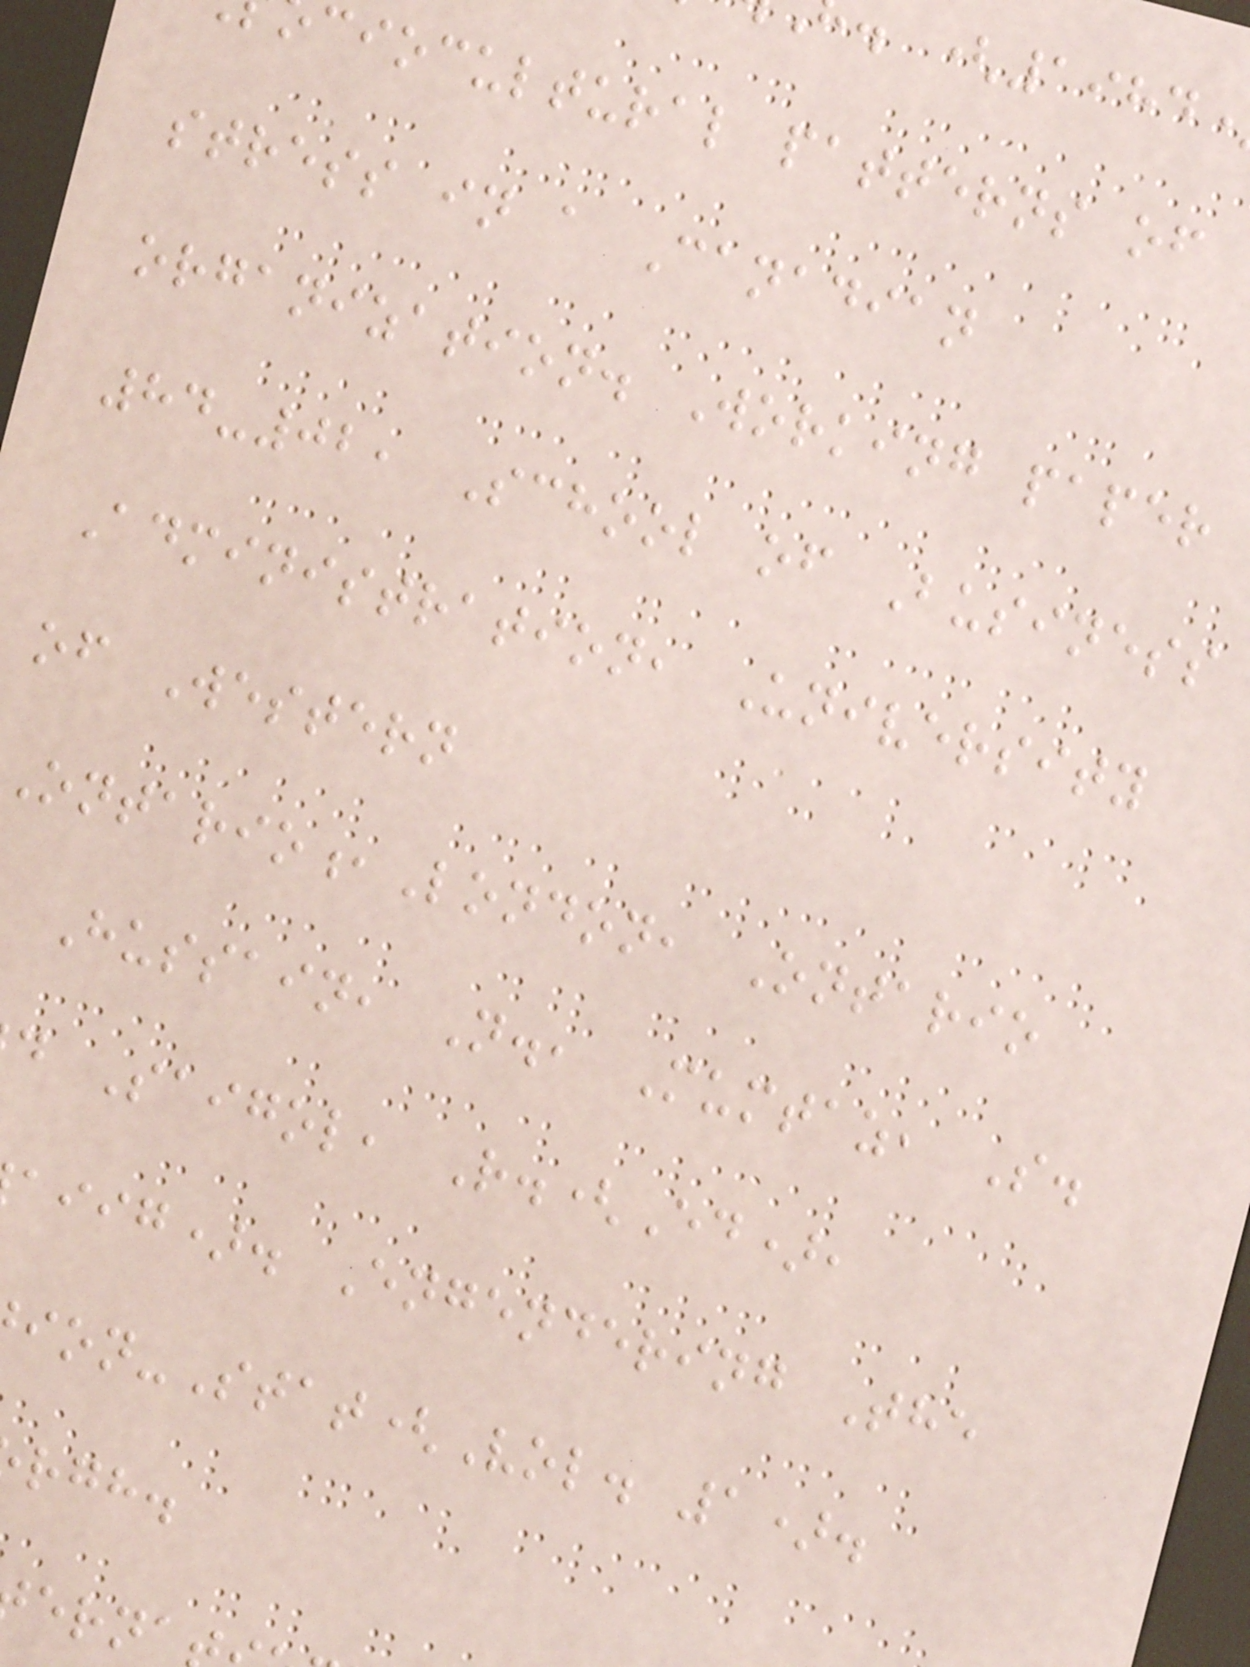. (1984
ciocultural patterns of
stress in a Canadian
organization. Working paper
84-02, School of Business
Administration, University
of Western
ntario,London, Ontario
Hussain, N., Mumtaz, S.
d Saigol, R.(Ed),
aiig). Engendering The
ion-Stat(Vol. 1).
rgh.
